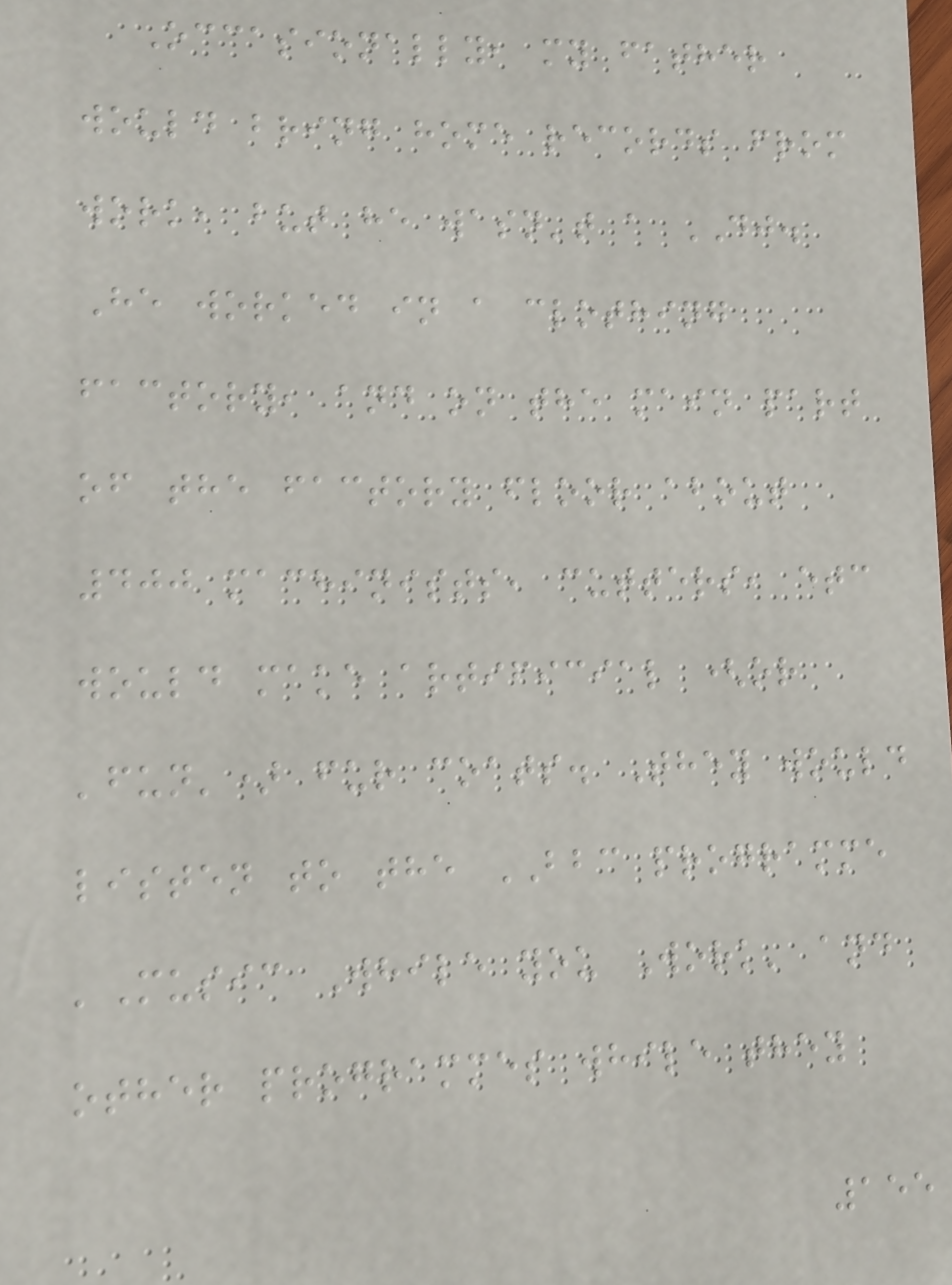Occasionally, my father
would bring home records from
work, but he wasn't a DJ.
He worked in a clothing
factory, and on the main part
of the factory floor about
400 machinists, cutters, etc
would make artificial (or
'fun') fur coats. They would
listen to the BBC programme
'Music While you Work' and
other programmes while they
155
